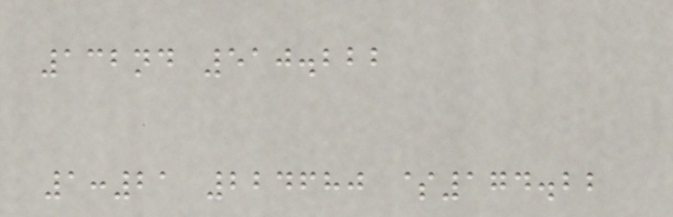132nd 510.222
1:21 224680 $174.22
